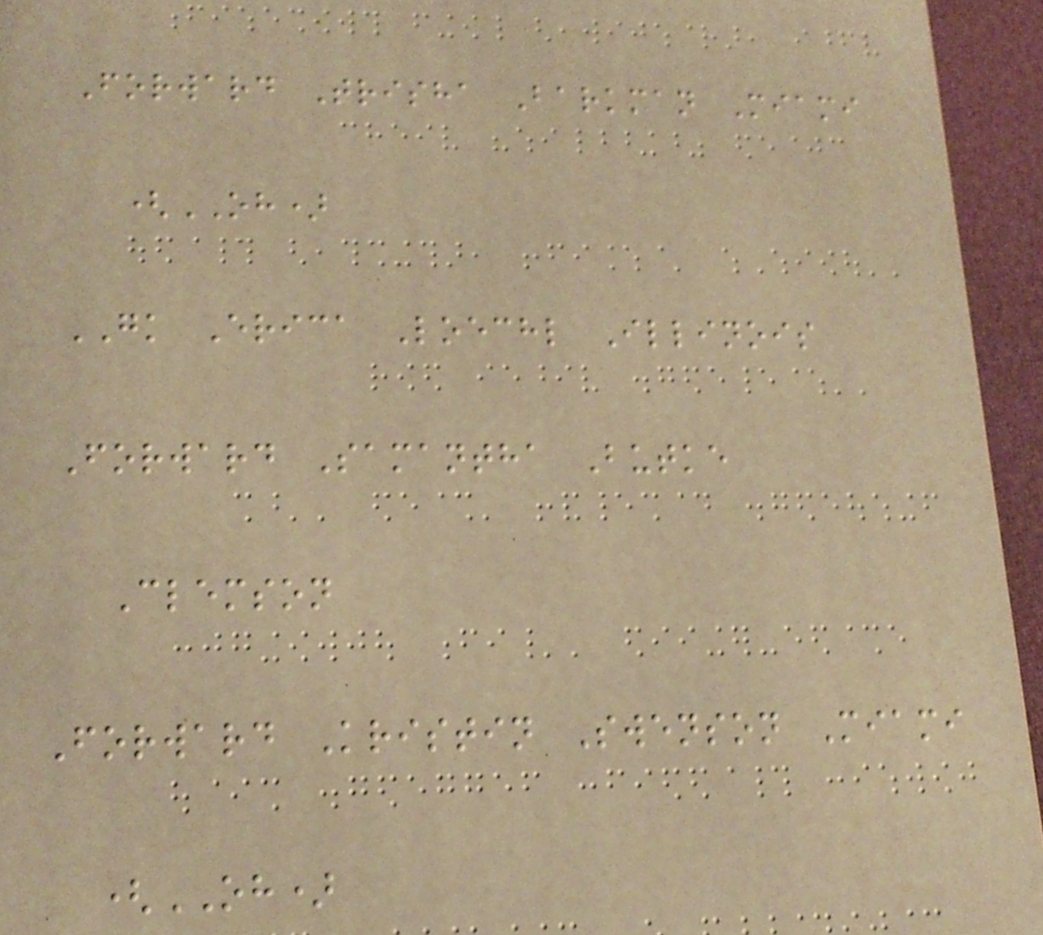Forward Trisha Barkman Miami
(OH)
GK Erica Loechl Illinois
Forward Samantha Butke
Clemson
Forward Kristin Swenson Miami
(OH)
